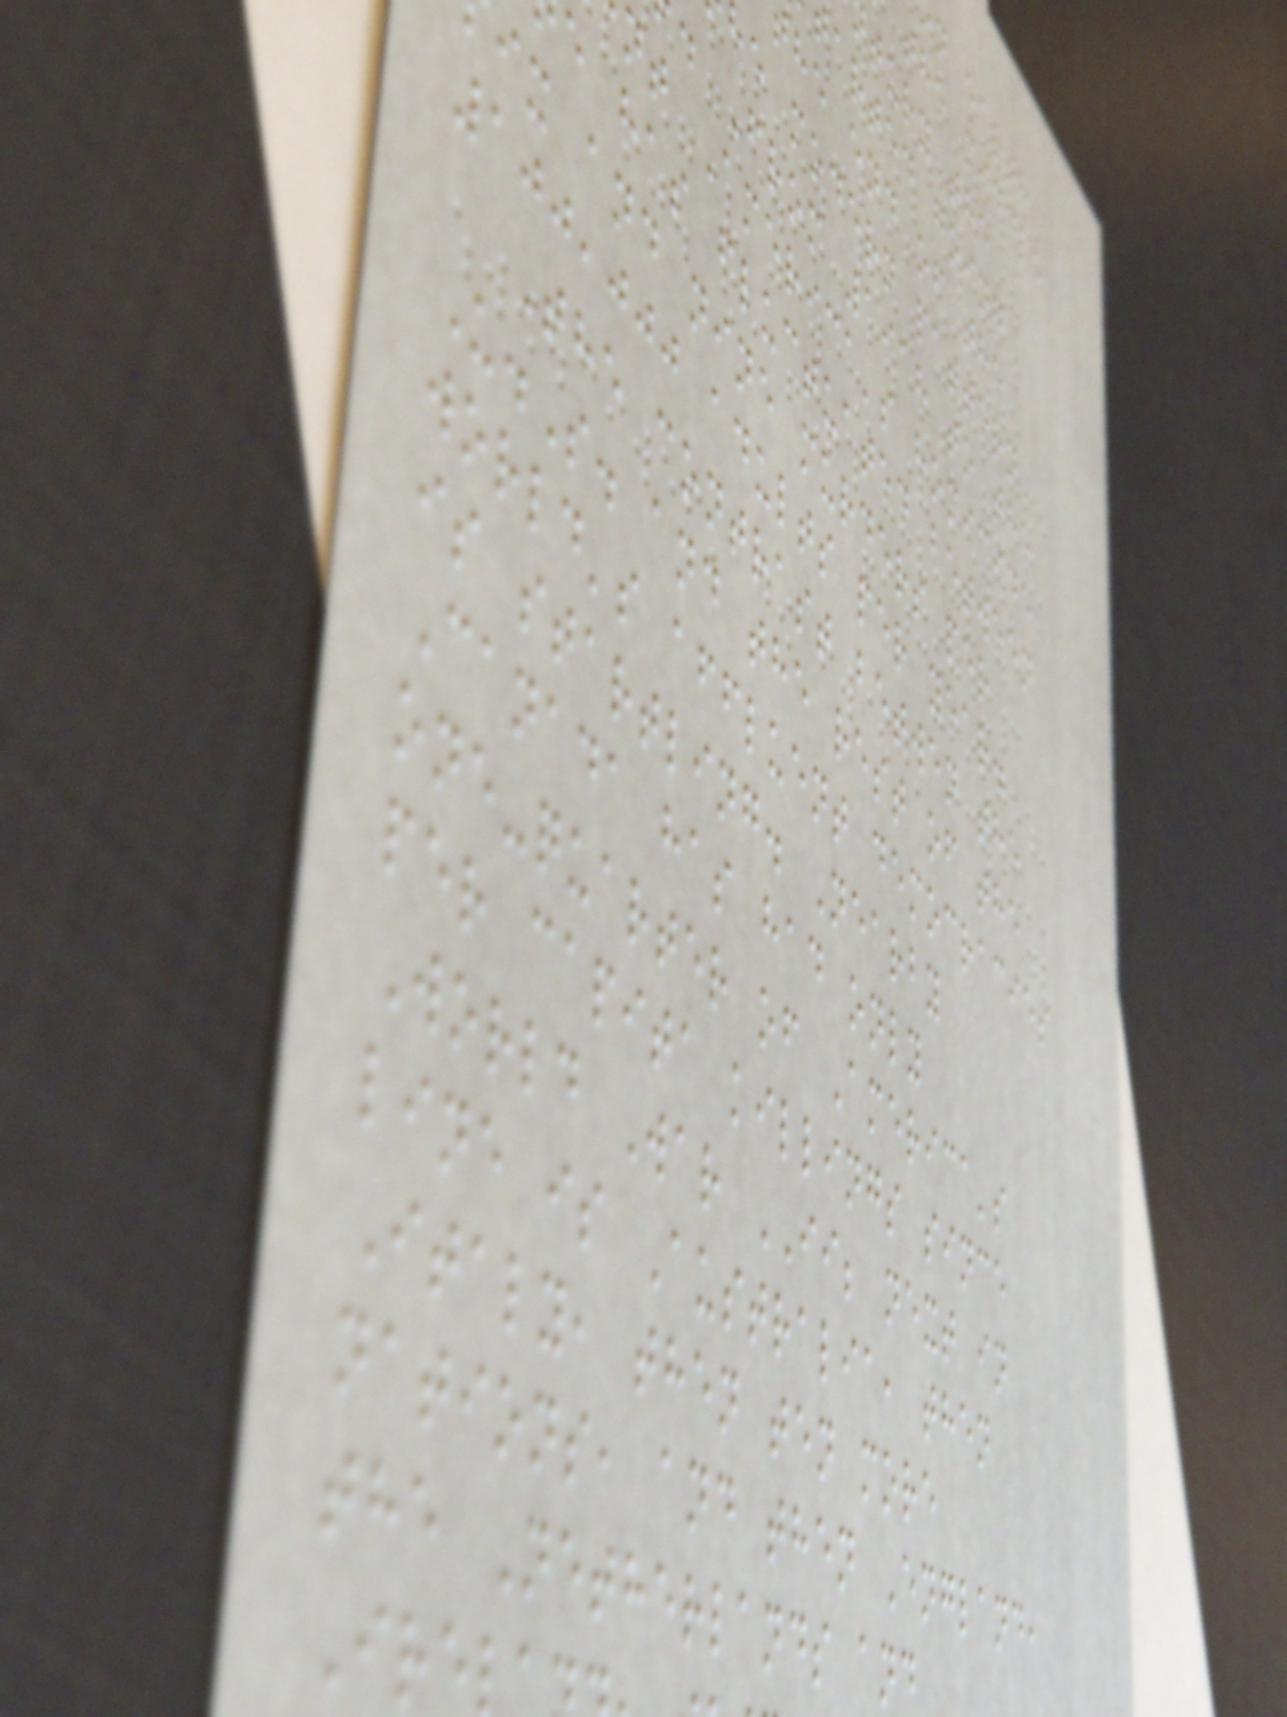n earth
the middle
tury the
arted going
he end of the
he modern pattern
. From 1918 to the
nt America's homicide
e has fluctuated between
ix and nine murders per
100,000 adults per year.
The contrast betwen the
U.S. and the rest of the
world's affluent democracies
is startling. Nearby
Canada has had only
one-quarter of America's
per capita killings since
World War II; next in
line is Australia, then
Italy, then ten more
nations, and then England,
the Netherlands and
